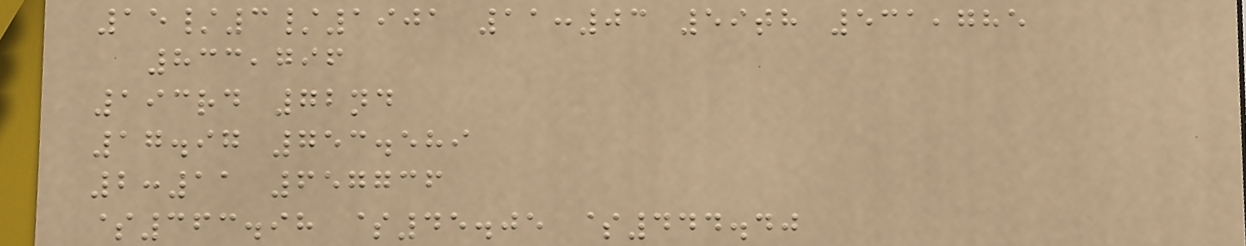15/3/1901 11:03 59th 531,785
833,796
193rd 72nd
17.97 753.589
2:11 657736
$363.98 $45.05 $444.40
